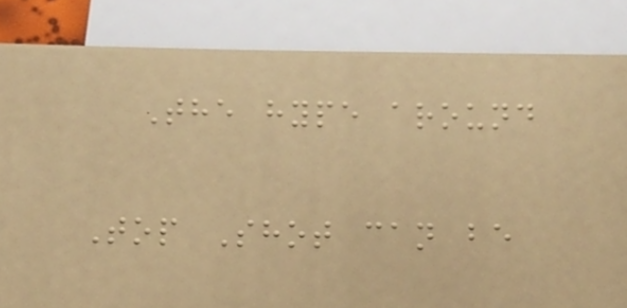The hype around
Top Shot can be
